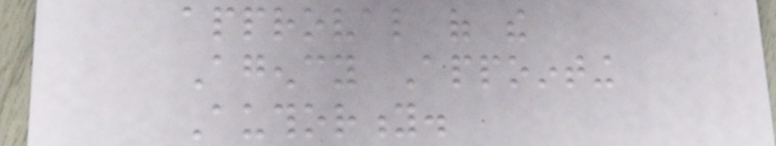approval of the
Agency Appointing
Authority.
